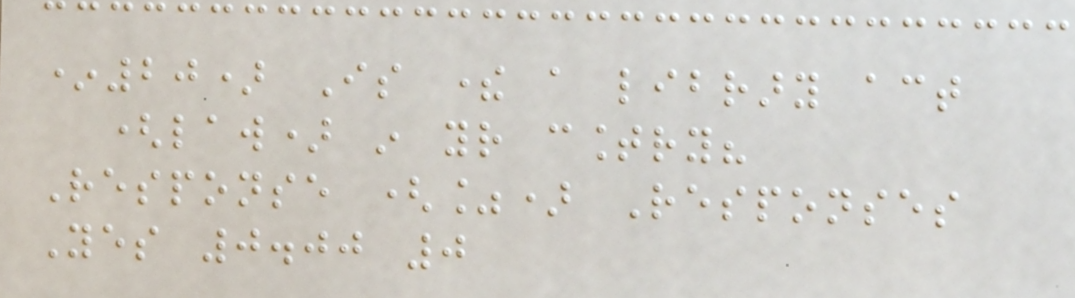*20) Is there a library act
(law) in your country?
Response (%) Responses
Yes 0.00 0
